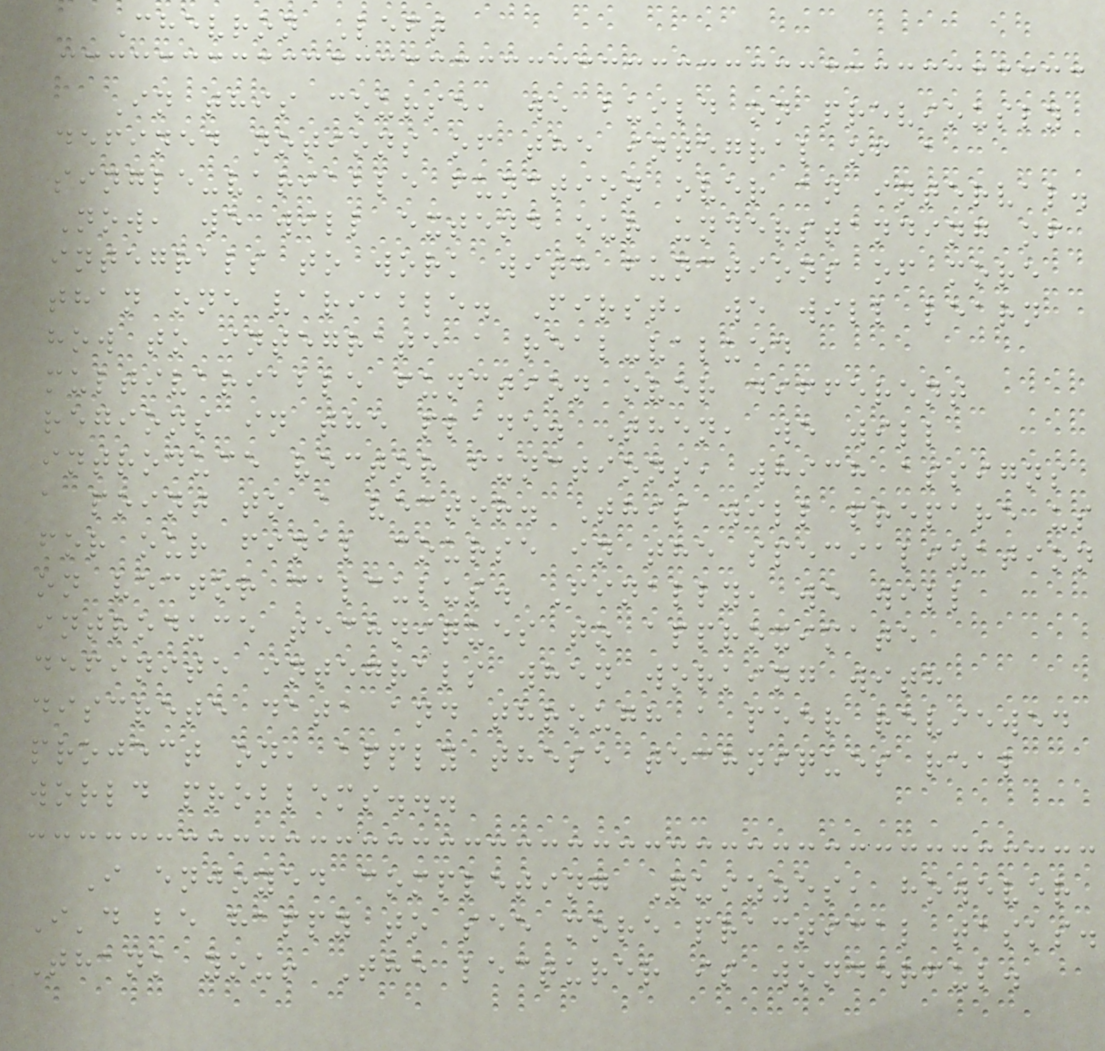Chevron Left
In this course, we build on previously
defined notions of the integral of a
single-variable function over an interval.
Now, we will extend our understanding of
integrals to work with functions of more
than one variable. First, we will learn
how to integrate a real-valued
multivariable function over different
regions in the plane. Then, we will
introduce vector functions, which assigns
a point to a vector. This will prepare us
for our final course in the specialization
on vector calculus. Finally, we will
introduce techniques to approximate
definite integrals when working with
discrete data and through a peer reviewed
project on, apply these techniques real
world problems...
I enjoyed completing Quizzes, however
I'd be happy to see more practical tasks.
Thank you! The lecturer is wonderful.
